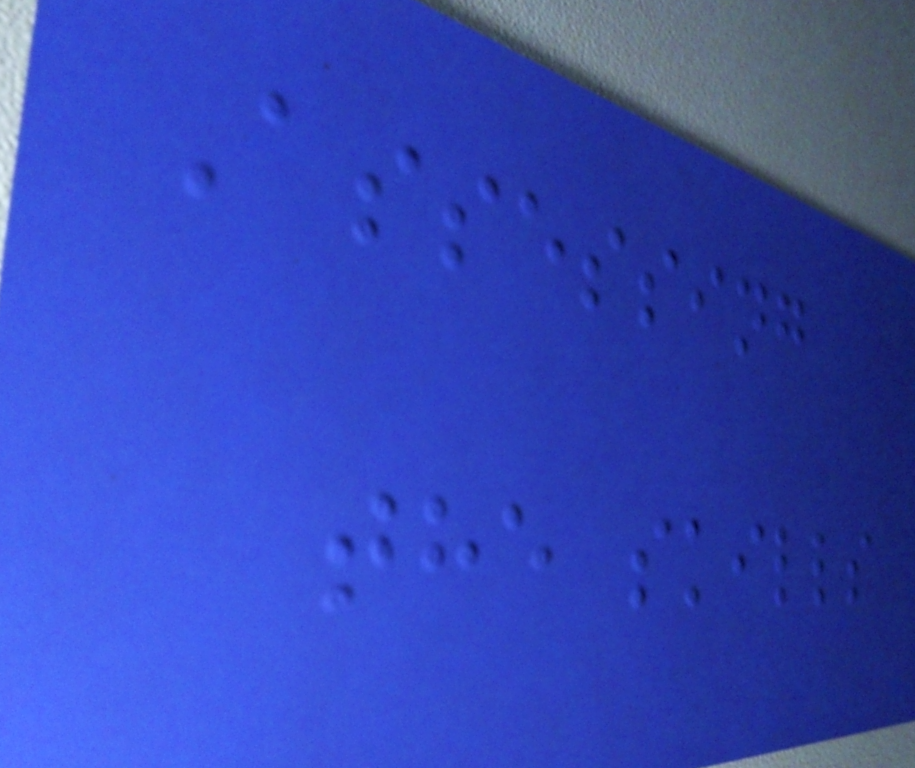Assessing
the skills
